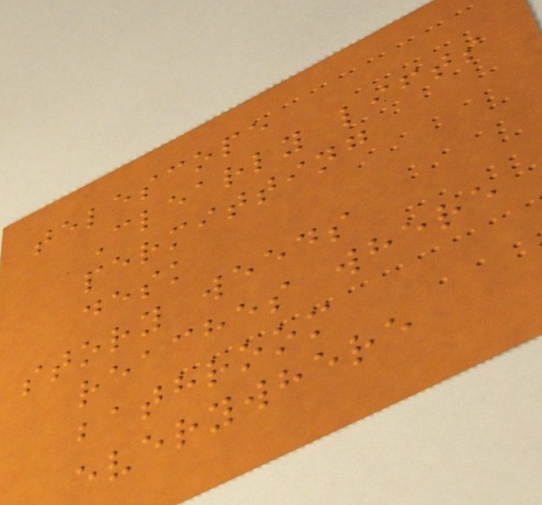telescope
Clearly lifts
permitting
desk
story weeds
reaches where
bathroom
everywhere
